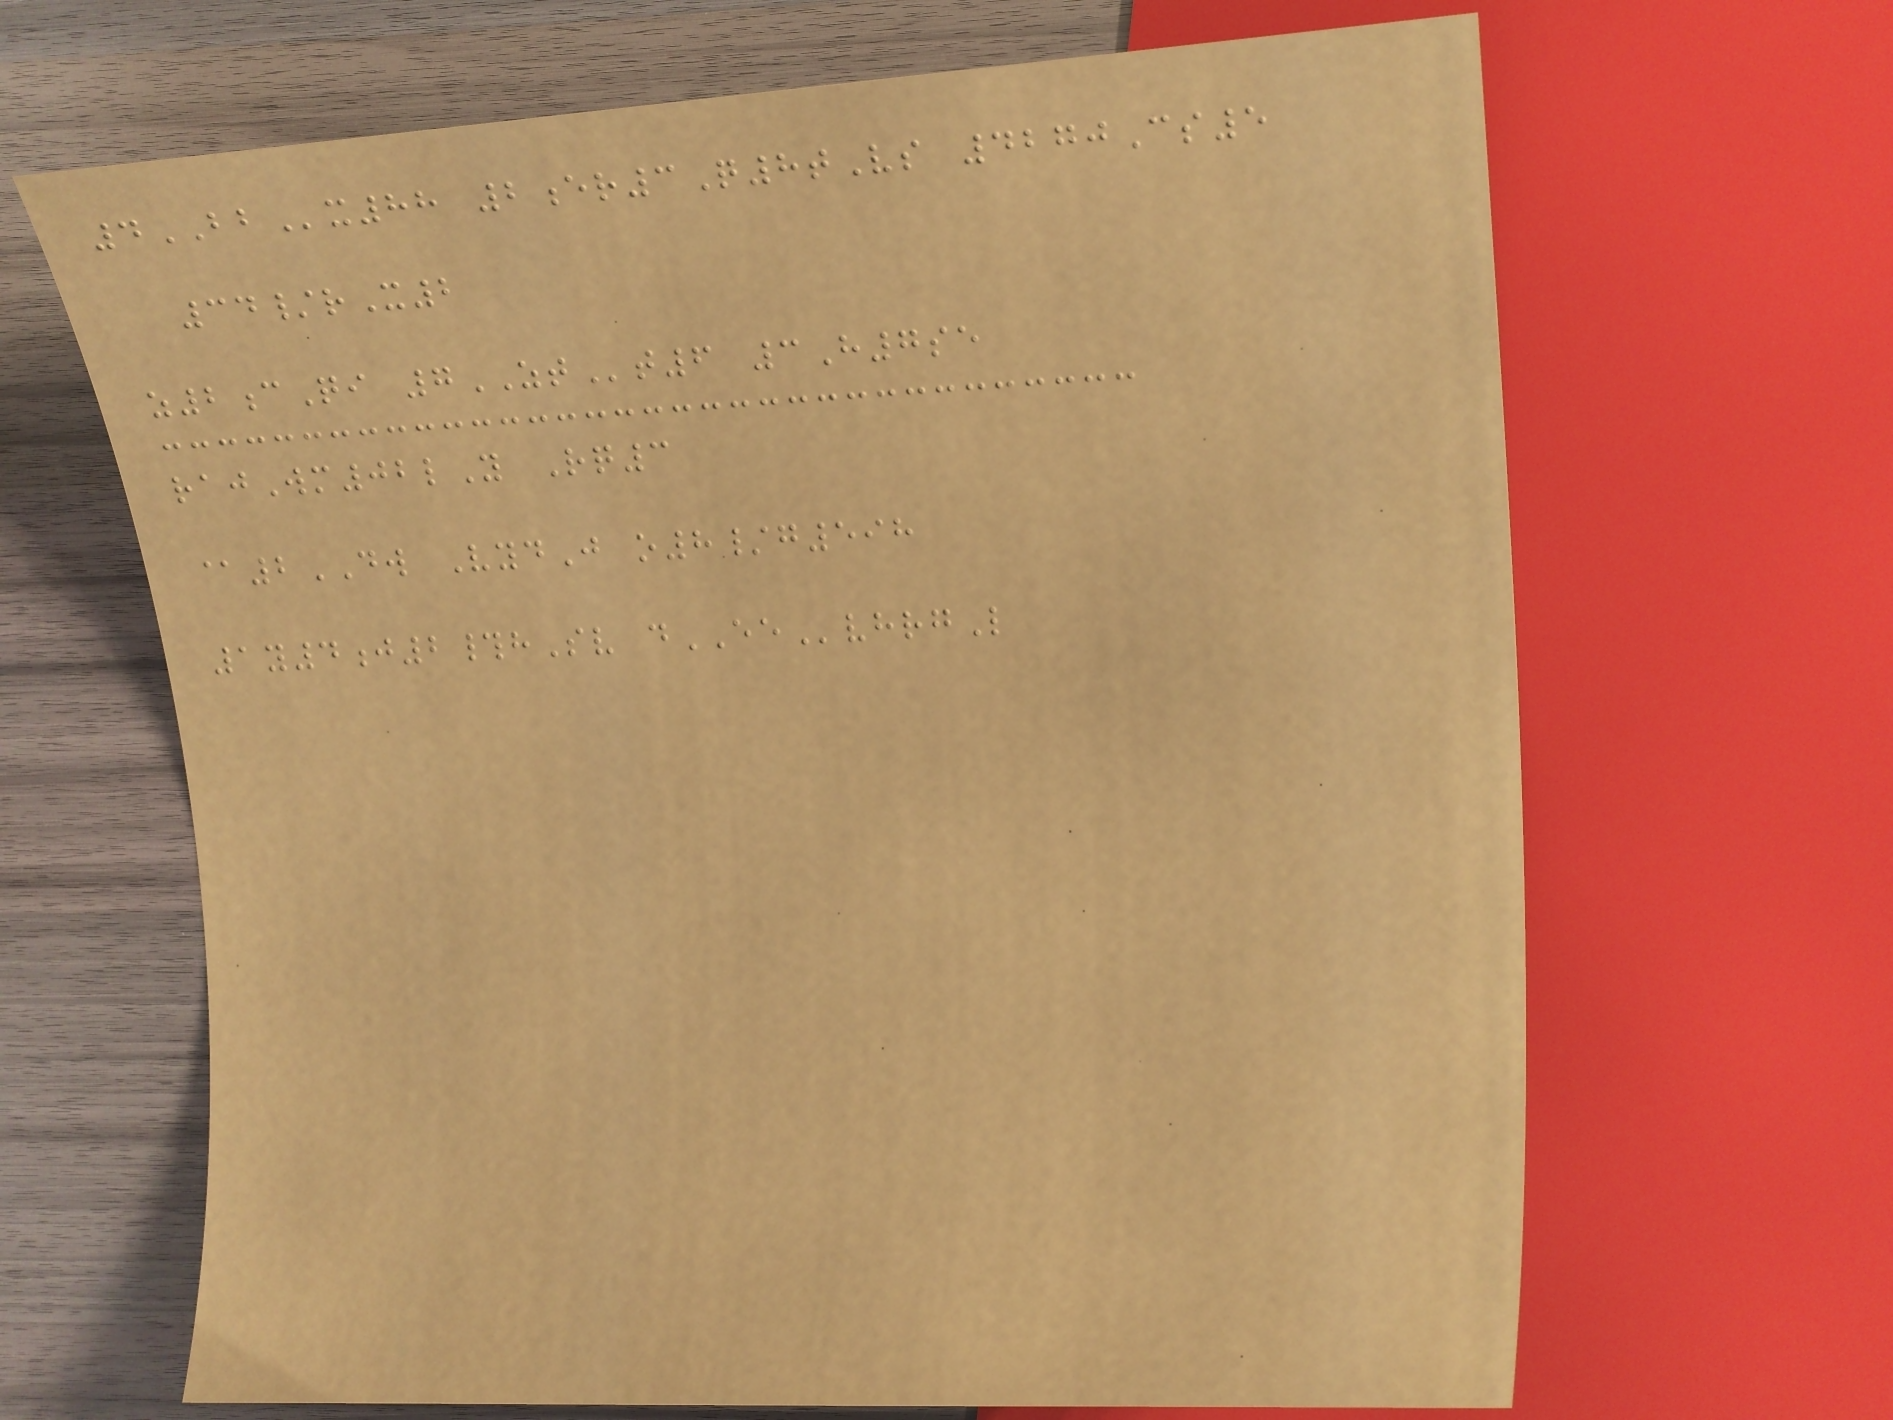4BBx88 2er3Q8tVs 4270Cs5
34/rX2
z2cQi 7ZTt6 3H7se
rajWm02lY Rq3
@2DW VydJ o8/g598
1y4j2#hSv dEEvhrgL
